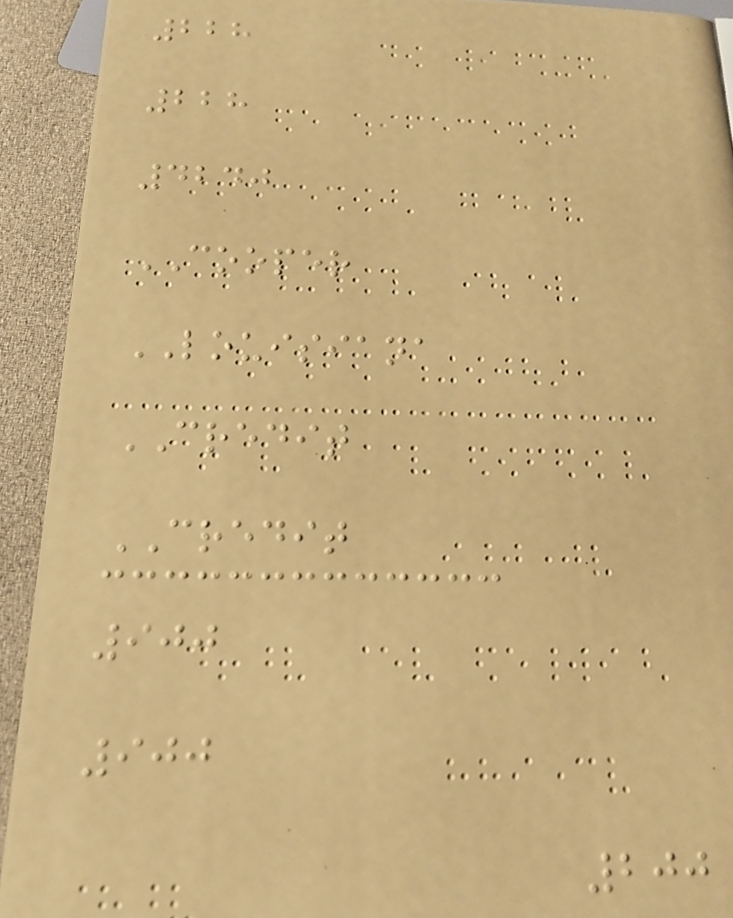228
228
4240
COOPER
LOUISIANA
CREDIT
CREDIT
900
900
200
